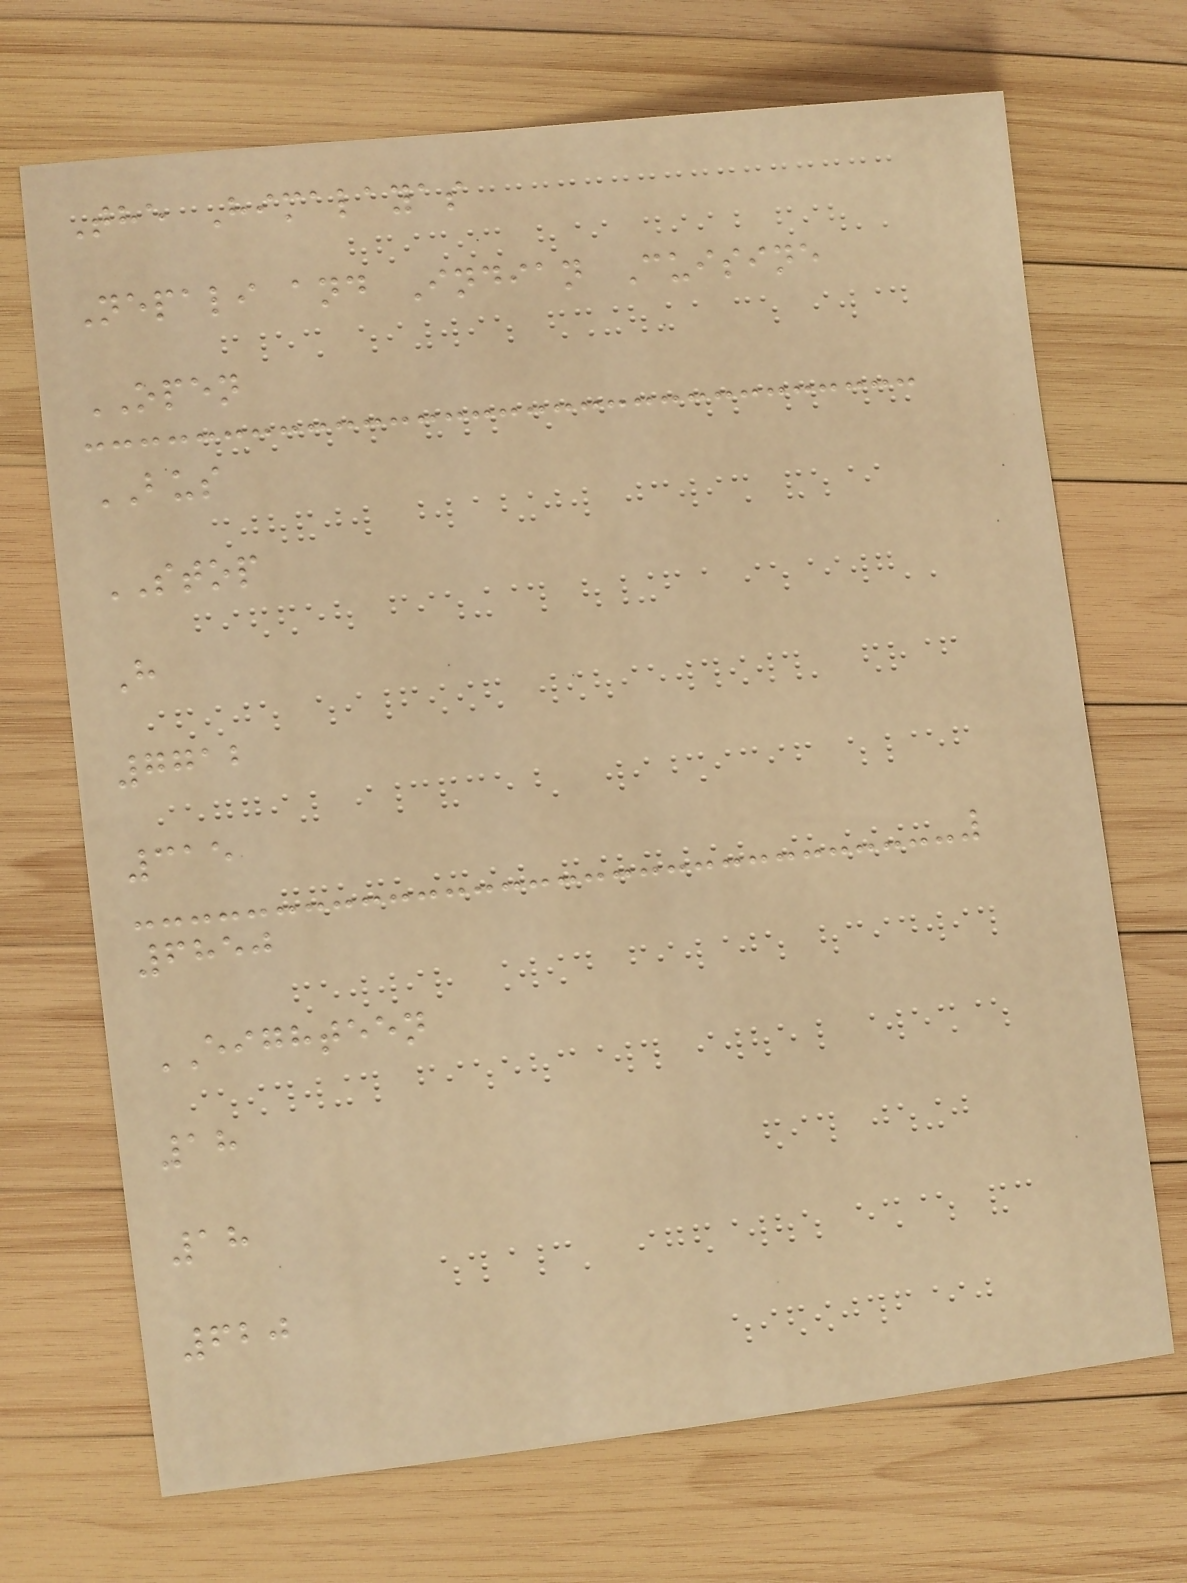The Himalayas
Nepali and Indian Cuisine
OPEN
BUS
STOP
H
7712
315
6850
EIGHTEEN
18
18
620
